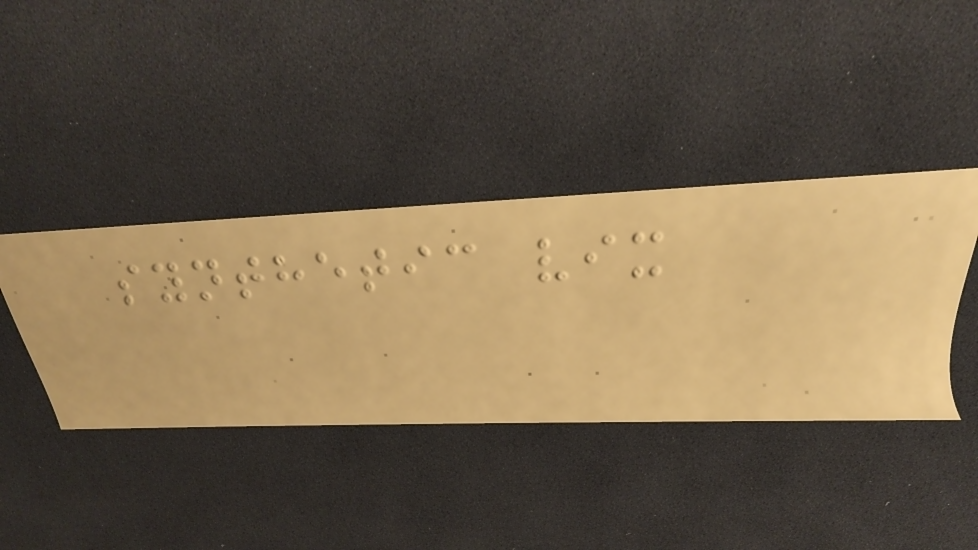synthetic vix
